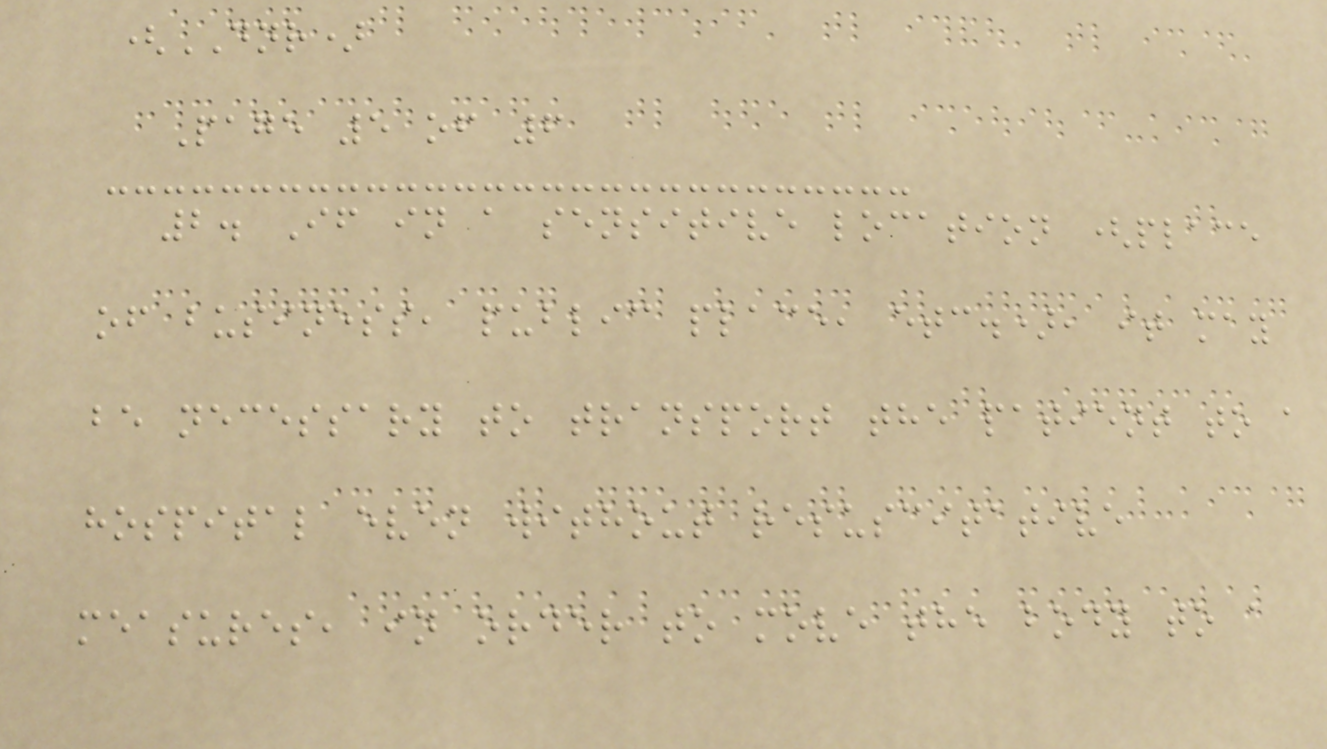(DNR)
Page 5 of 6
2. If in a sensitive location (place
of business, public place, etc.), it may
be necessary to transport the patient to a
hospital even without resuscitative
measures, in order to move the body to a
